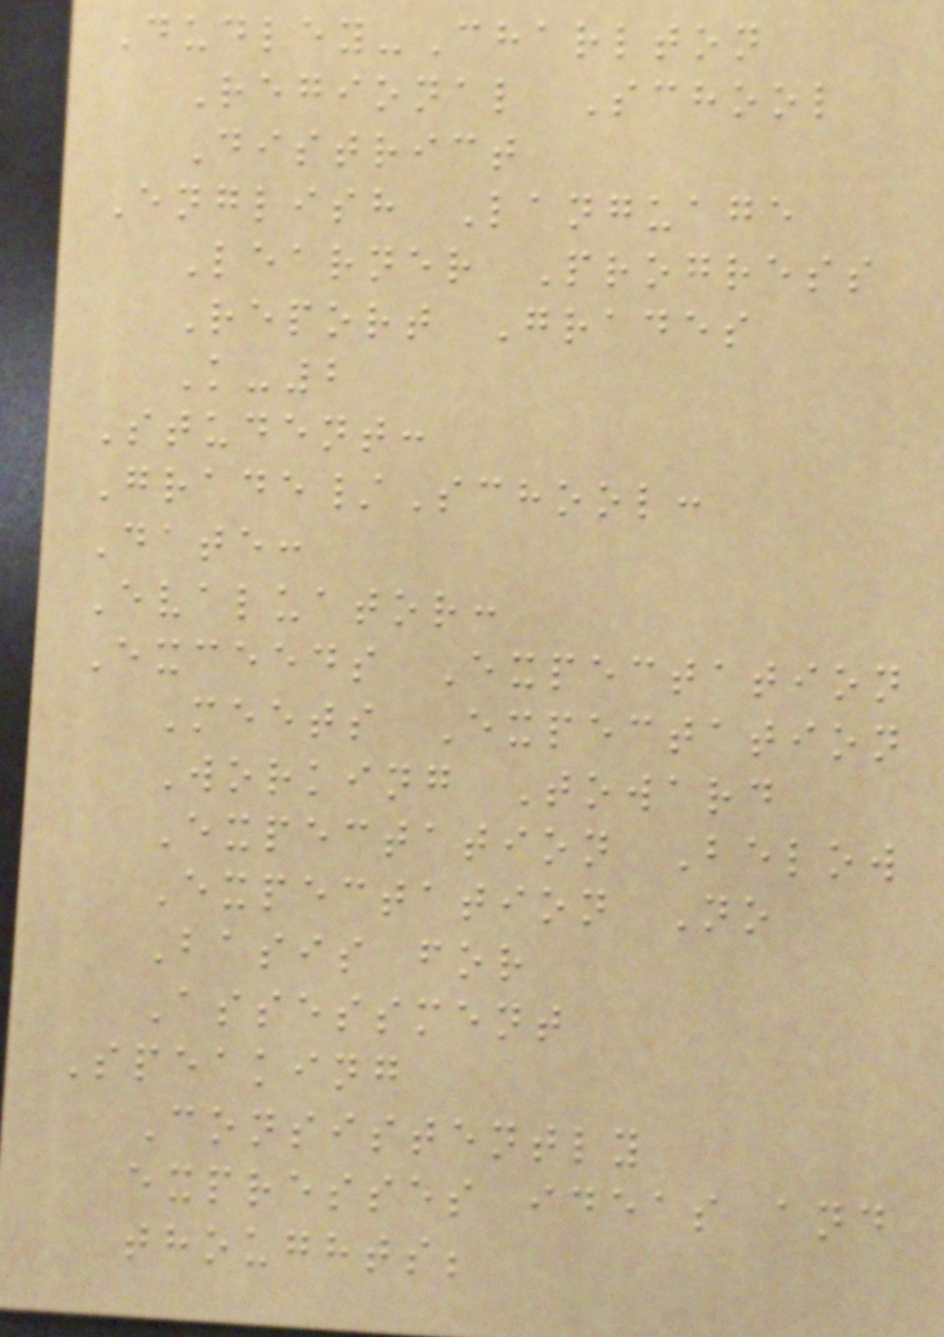Dudley-Charlton
Regional School
District
English Language
Learner Progress
Report Grades
K-2
Student:
Grade/School:
Date:
Evaluator:
Exceeds Expectation
Meets Expectation
Working Toward
Expectation Below
Expectation No
Basis for
Assessment
Speaking
Consistently
expresses ideas and
thoughts;
